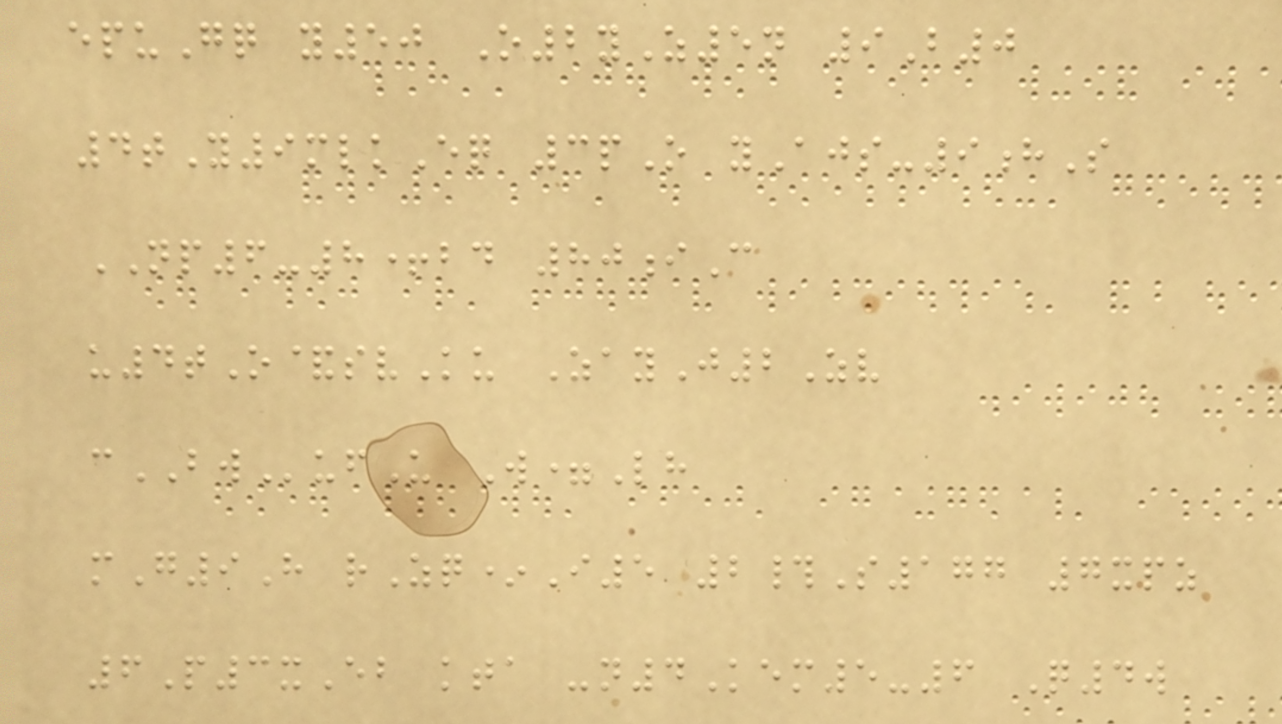epuGq y50 O2yZ5n 9B0
4tY9mlkEq 3pO yAjs-9hS
NP6-8+bd 80iC
u4tO&svKu ZayJ2Zv
cBWufU W=Lh
mG9H rZq*I5 2#S177 7xpz
6P3xEb kta -n4Kem5-6 Q4w
